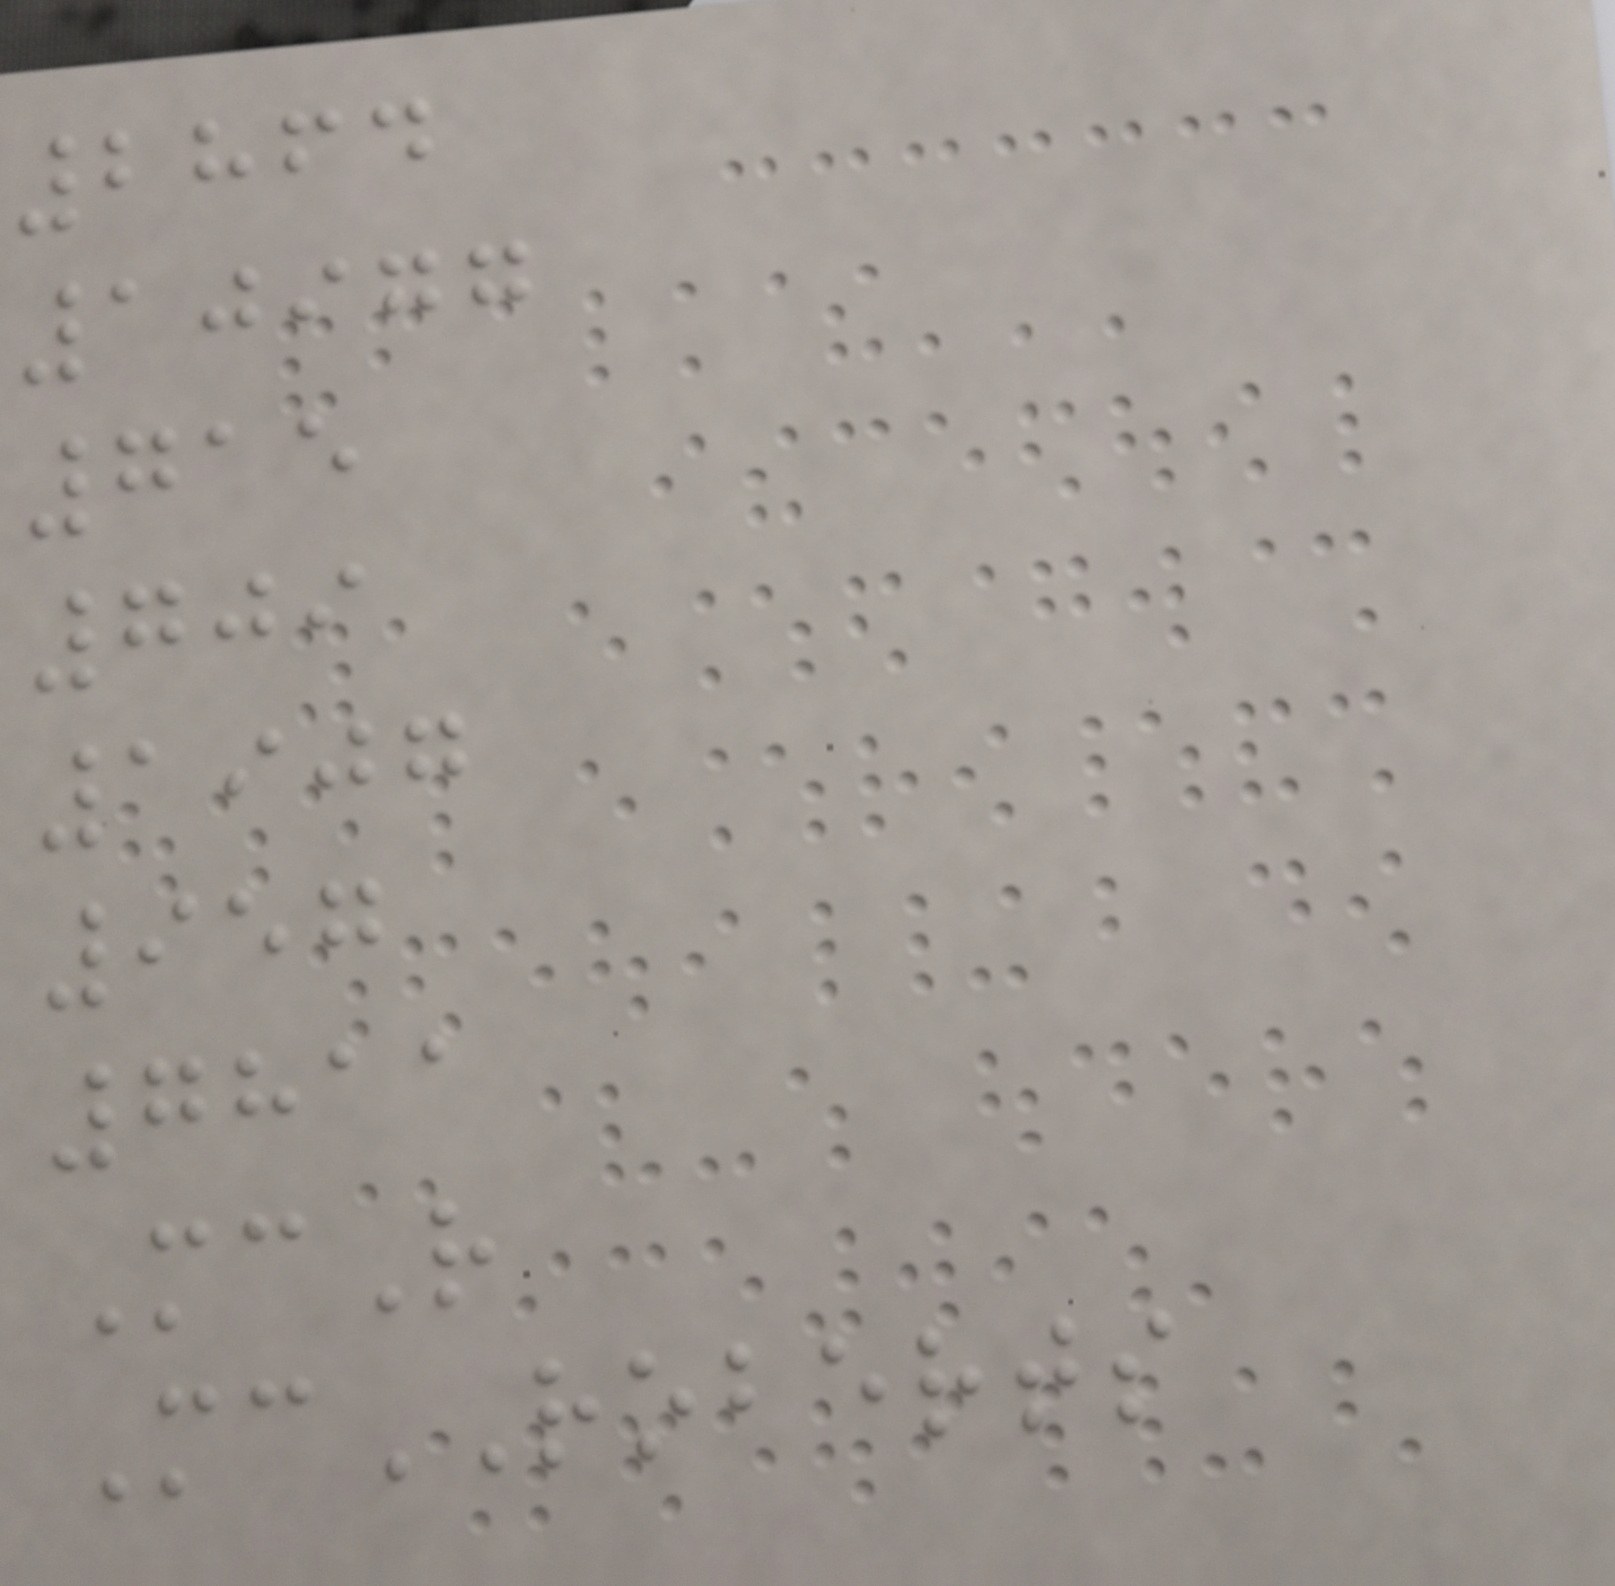2864
10977
715
709
1907
957
7811
McR
McROBERTS
